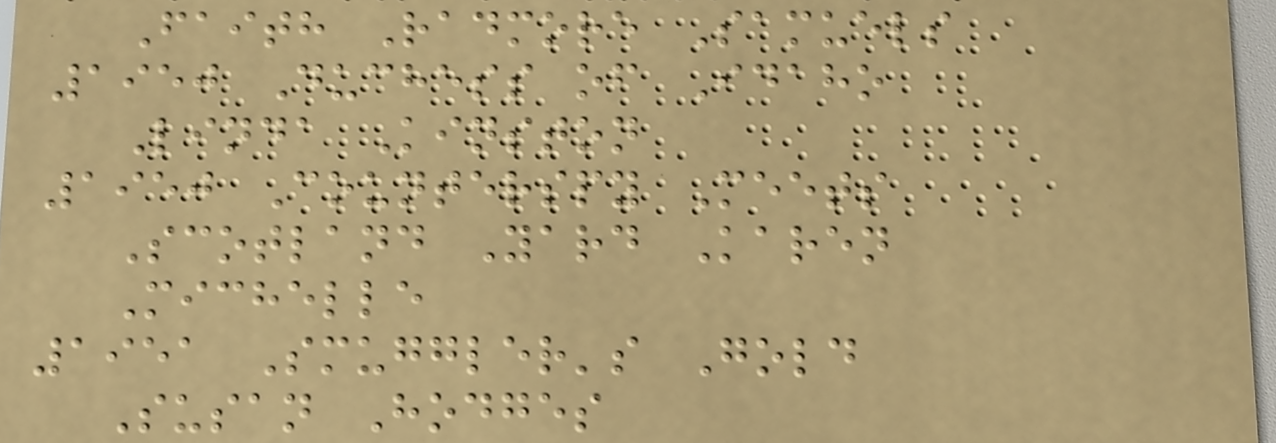Faith Radmore Samuels
1950 Duchess of Idaho
Linda Kinston
1950 Counterspy Meets
Scotland Yard Karen
Michelle
1951 Smuggler's Gold
Susan Hodges
